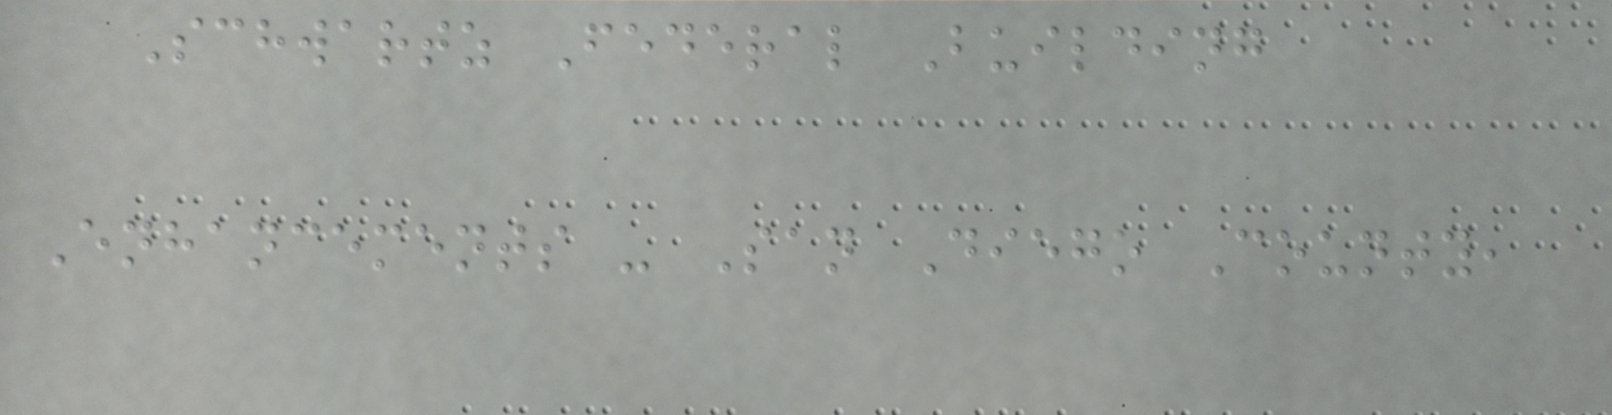Schwartz Federal Building
Enhancements - San Diego County,
